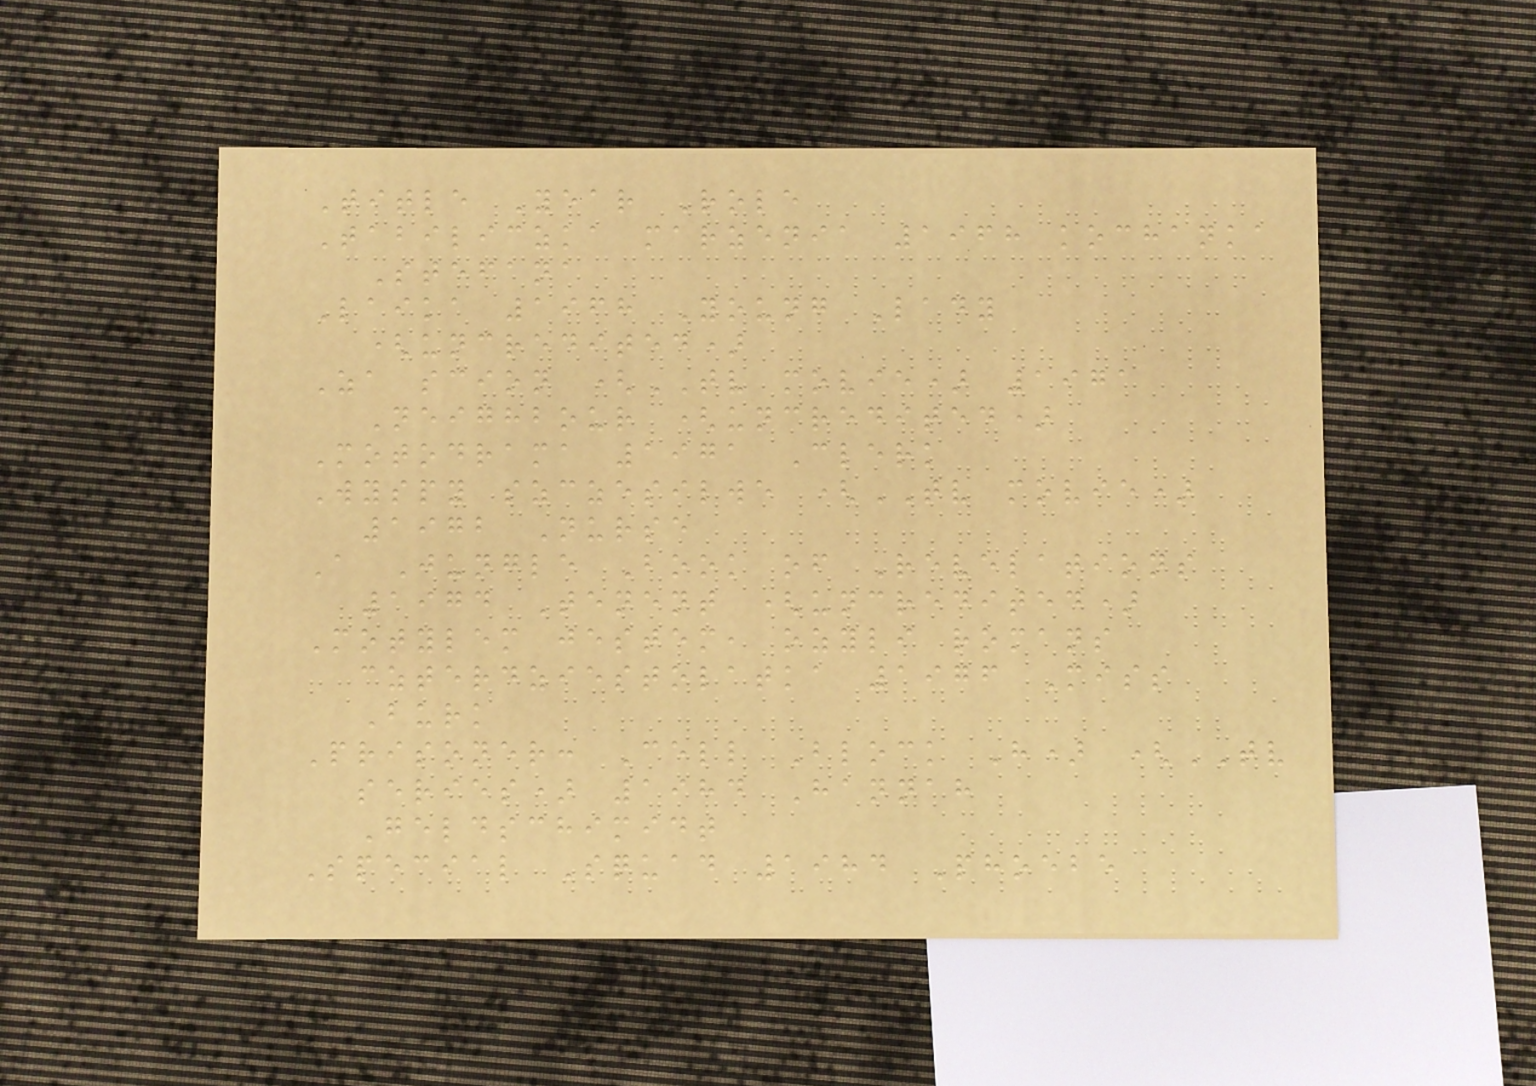Title Year Role
Tabiliczka marzenia 1968 kochanka
Stefana
Laika 1968 Young Lady
(uncredited)
Za scion (TV movie) 1971
Neighbour (uncredited)
Motodrama 1971 Clerk
Wyspy szczesilwe (TV movie)
1972 Nurse
A Jungle Book of Revelations
1974 Tenent (uncredited)
Motylem jestem, ozyli romans
czterdziestolatka 1976 Miss
Burk
Prisoner: Cell Block H) (TV
series) 1984 Hannah
Geldschimidt
Special Squad 1984 Phoebe
